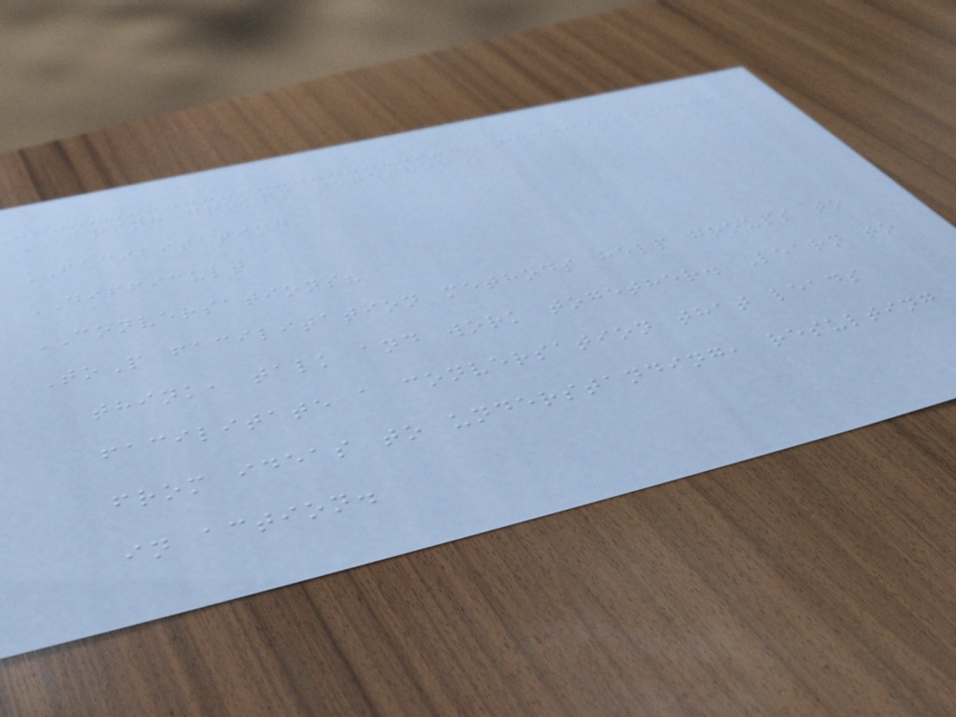BRING GROUPS TOGETHER
FACILITATING
DIFFICULT
CONVERSATIONS?
ToP facilitation methods help groups to
think, talk and work together. Learn to
facilitate a conversation that leads
from ideas to understanding, resulting
in action.
